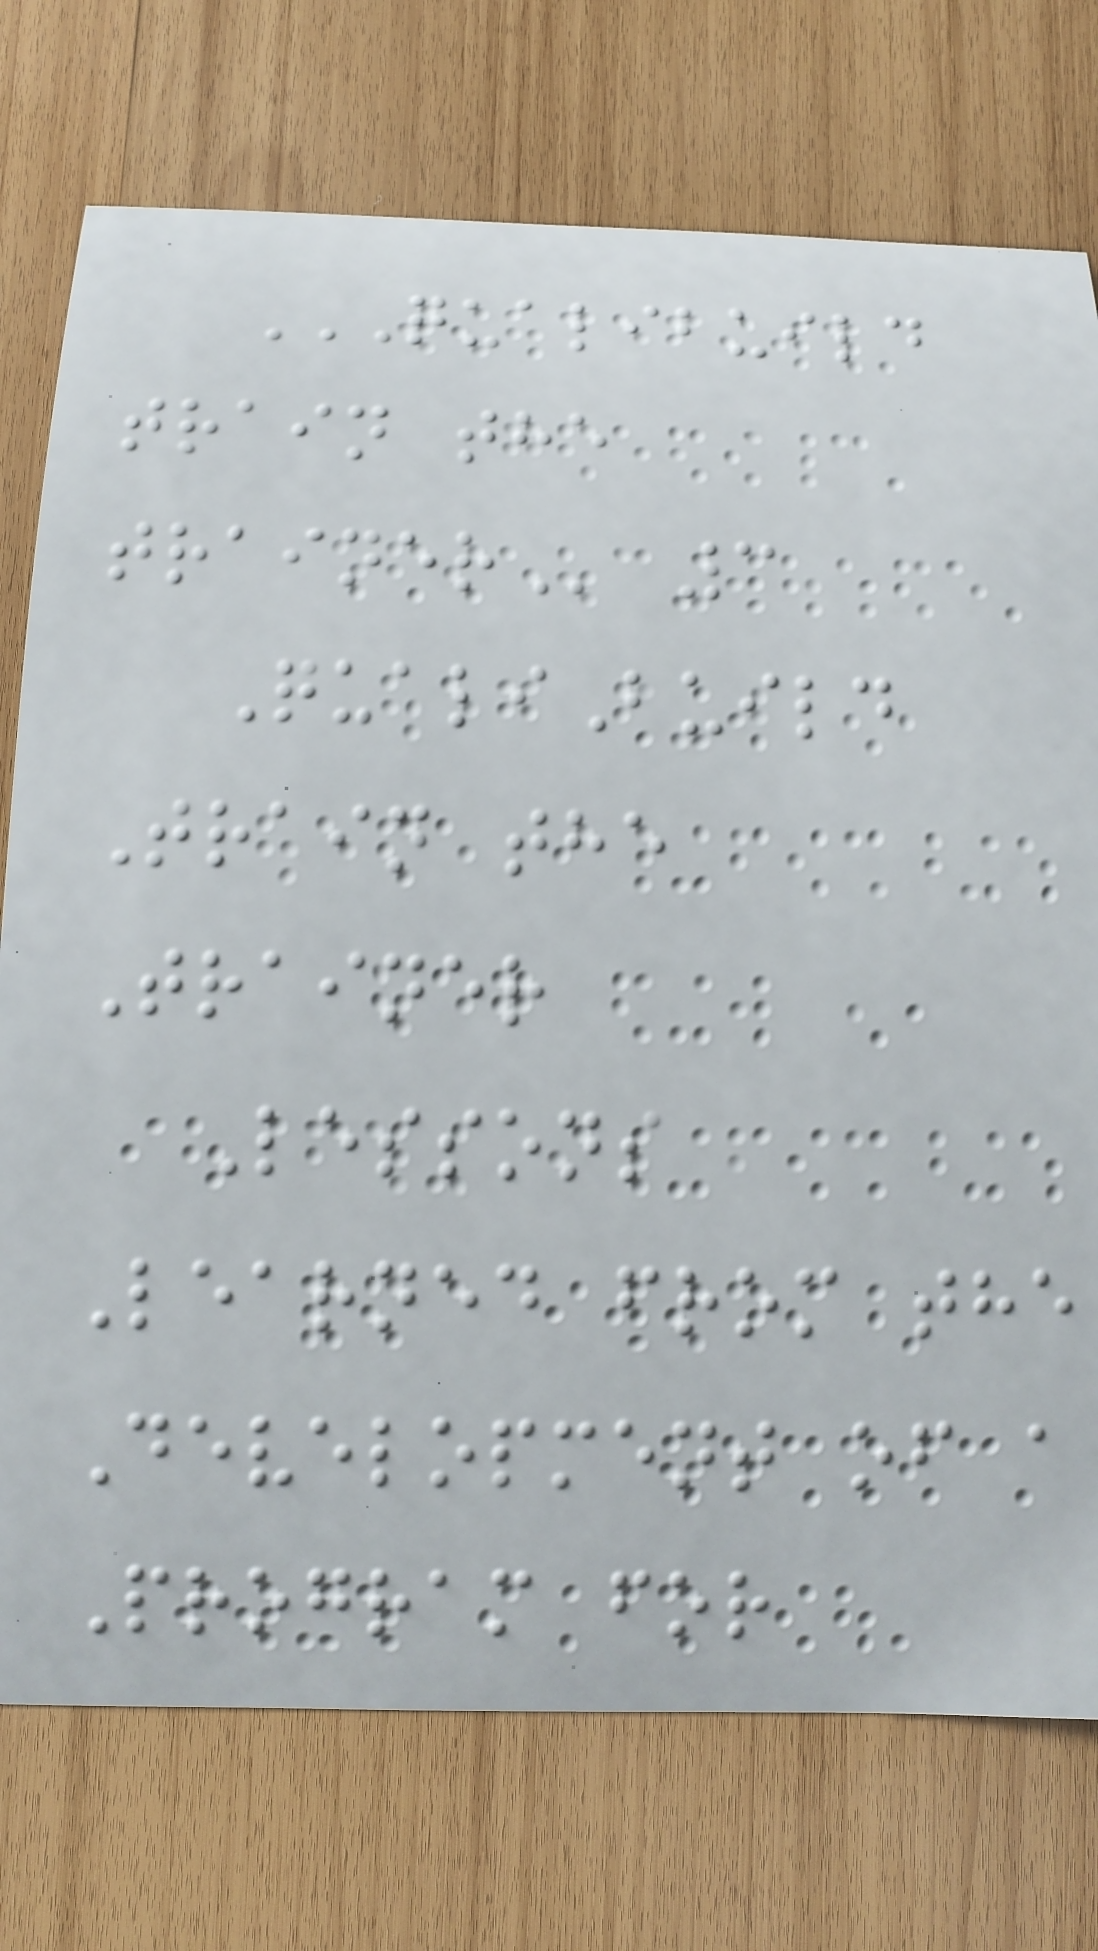QUALIBUILD
TRAIN THE
TRAINER 3
QualiBuild
Train the
Trainer
Lessons
Learned from the
Development of a
Program for
